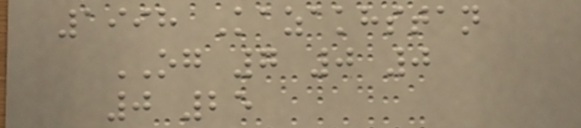1998 Kazakhstan
OG 7 0 0
0 25
